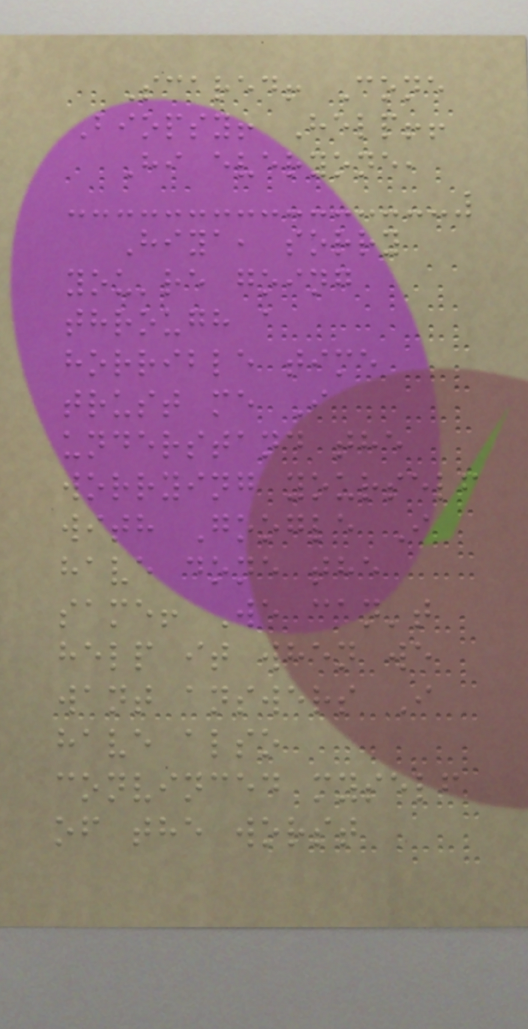Scared! Cone
Biopsy! Help!!
Hi everyone,
Hiya, sorry
you're going
through a
horrible time
trust me I
understand the
worrying yourself
with Google I
have done the
same! We can't
help it when we
want answers I
have also
convinced myself
of the worst
